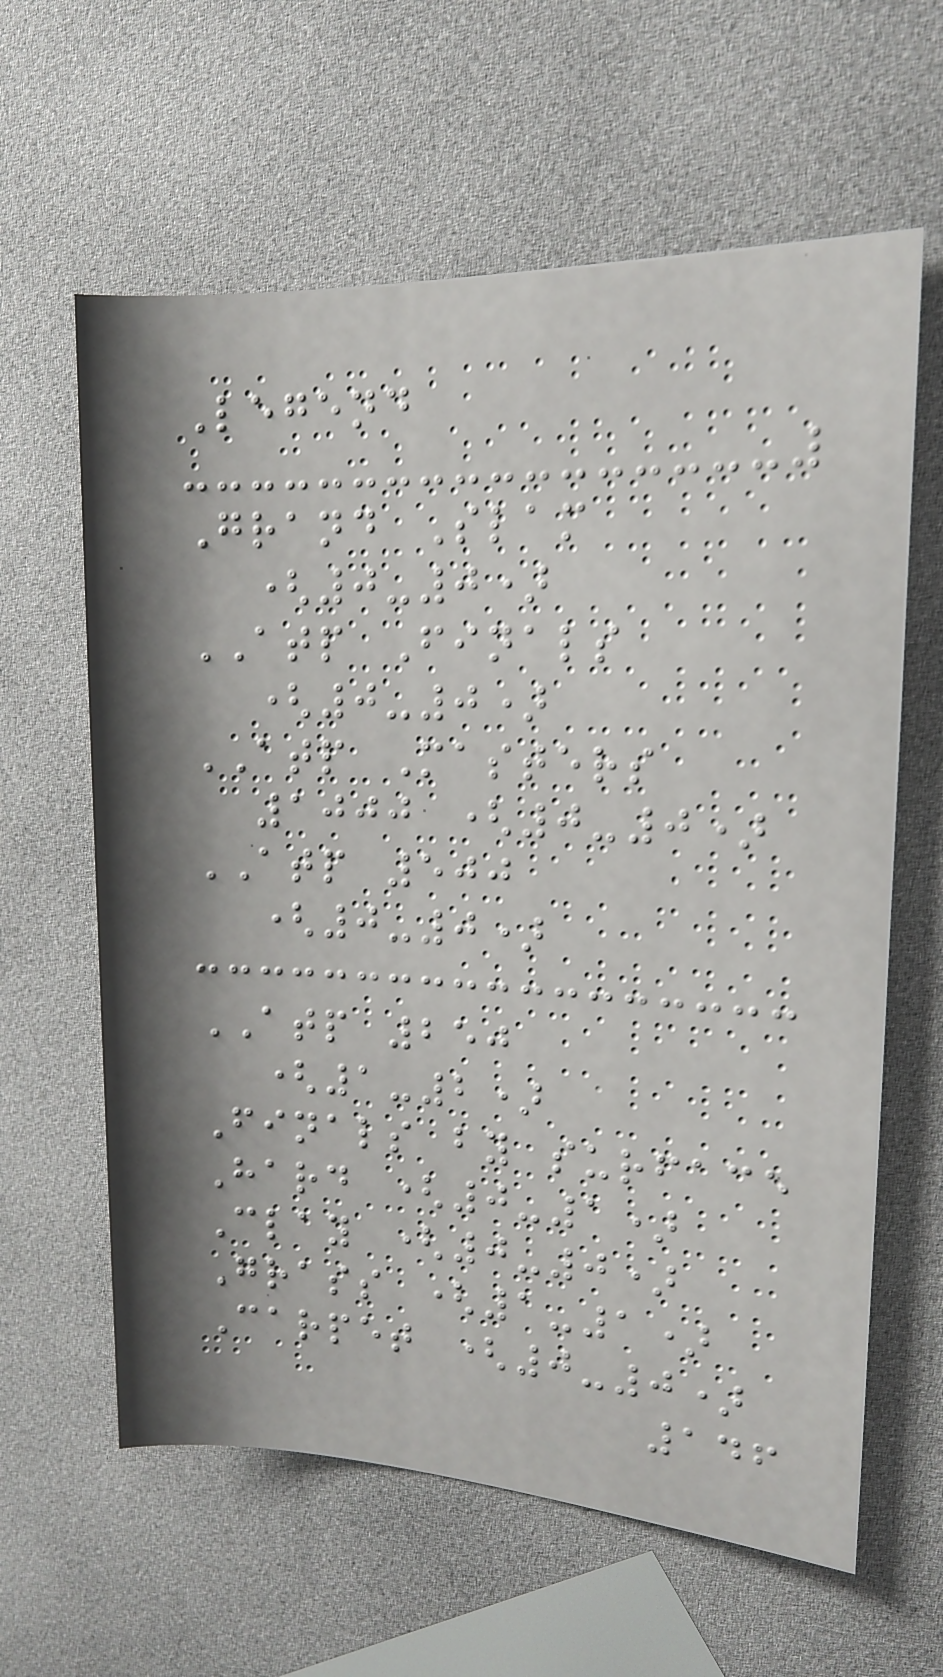Legend
Grand Slam
(0-0)
ATP Finals
(0-0)
ATP Masters
1000 (0-0)
ATP 500
(0-0)
ATP 250
(1-2)
Finals by surface
Hard (0-1)
Clay (0-0)
Grass (1-1)
Carpet (0-0)
146
